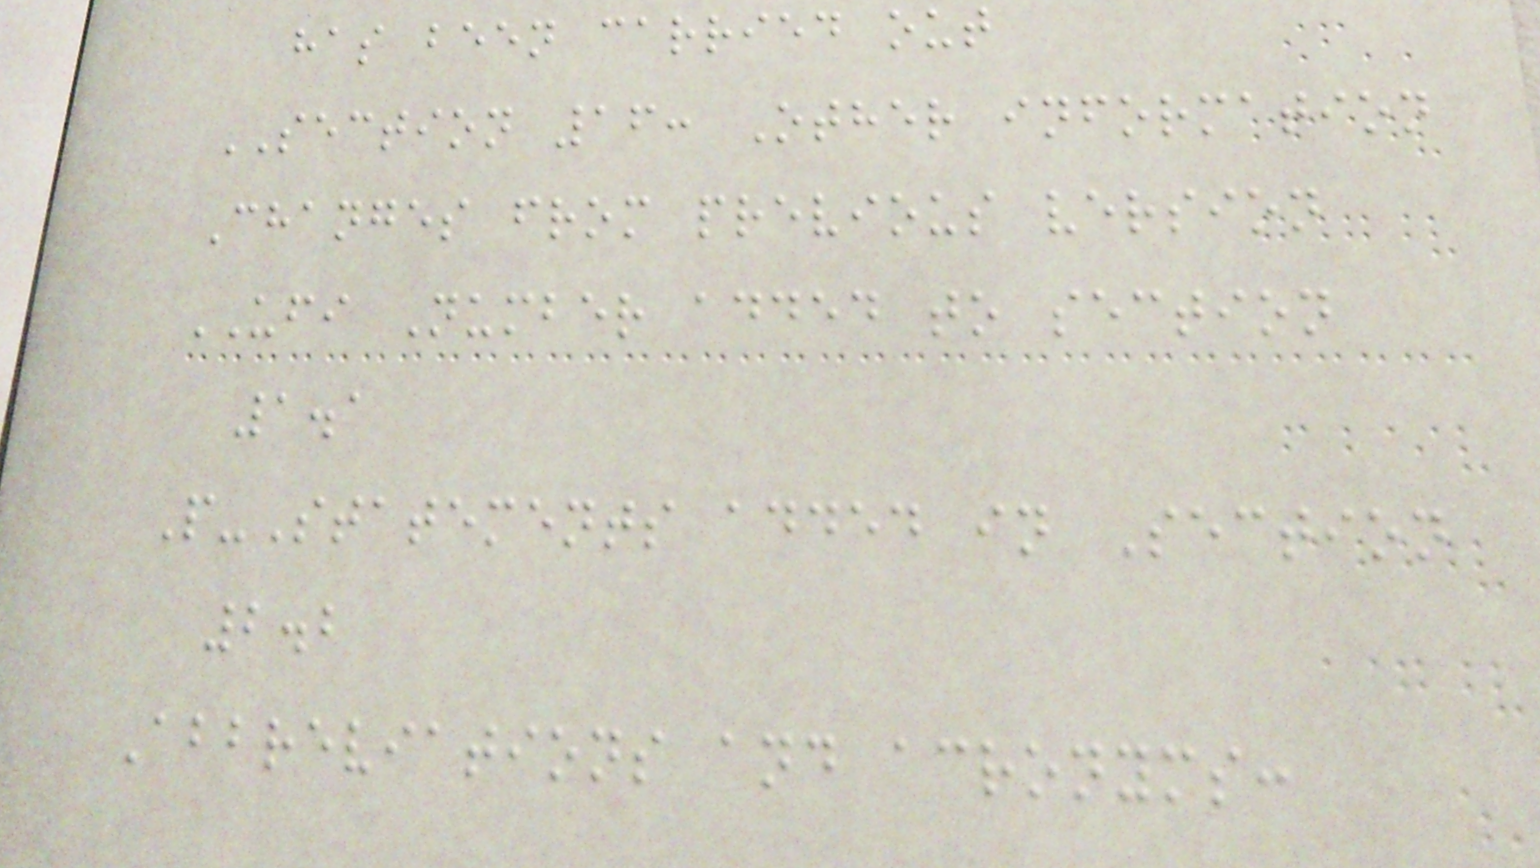has been carried out
SECTION 16: Other information
Changes from previous version
UFI Number added to section
1.1
P-Statements added in Section
2.2
Abbreviations and acronyms:
